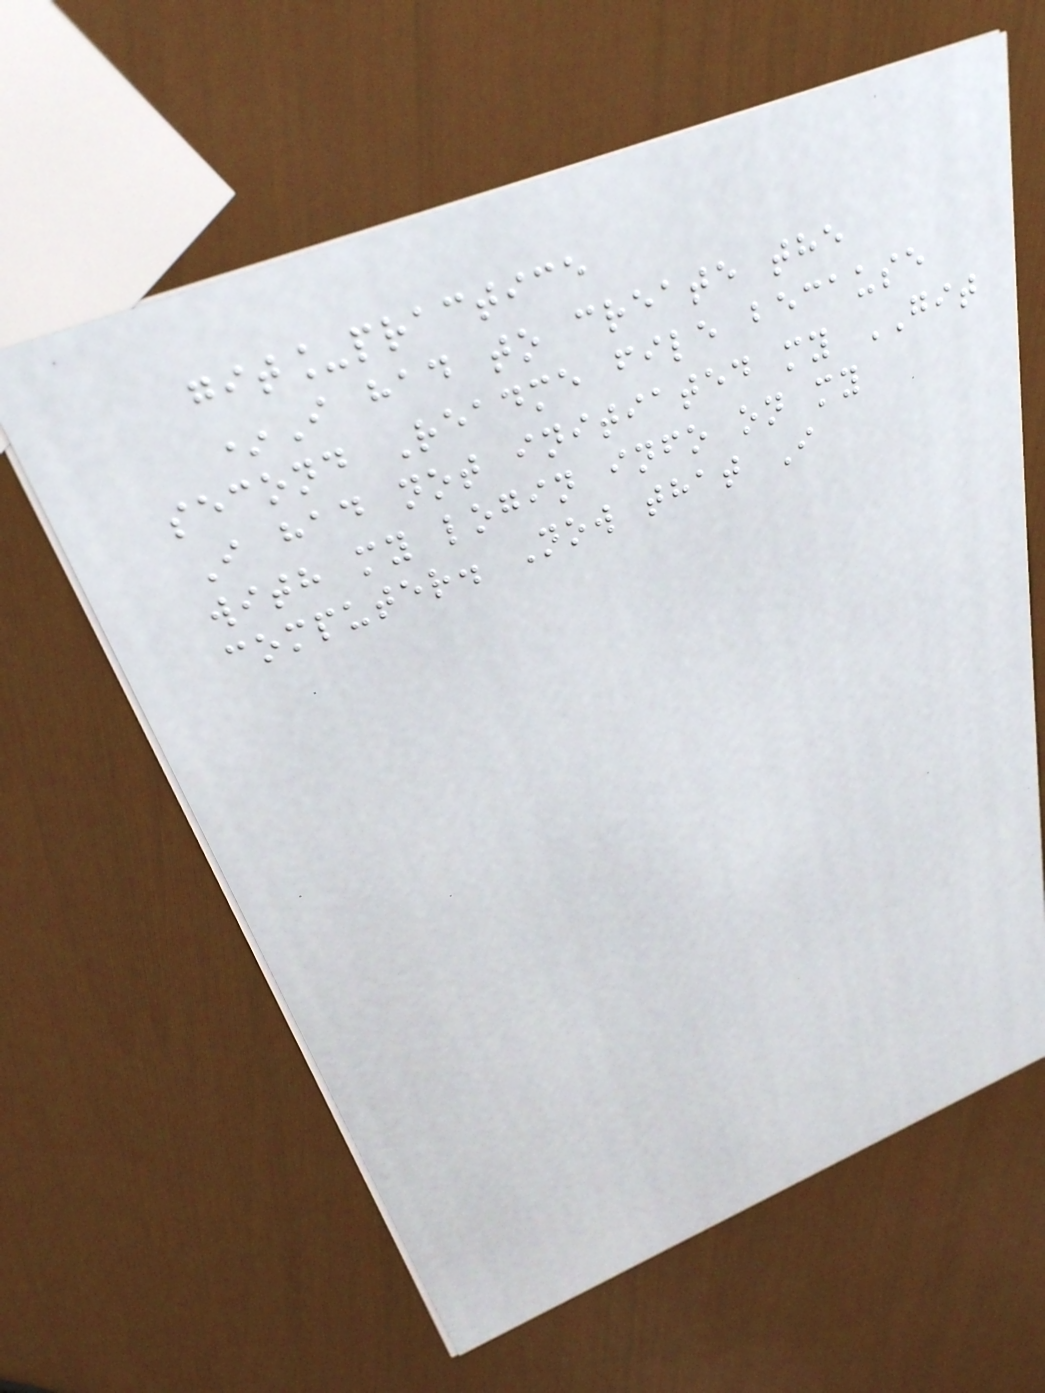git_practice
*I had to create the
second Readme file because
I had not initiated my GIT
with my login info on my
computer. Now that I
